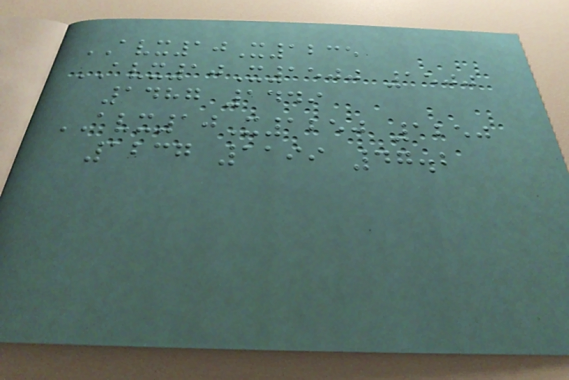AVX10X1235
AVX10X1500 1500
1487 1449
AVX10X1250 1250
1237 1199 47.2
